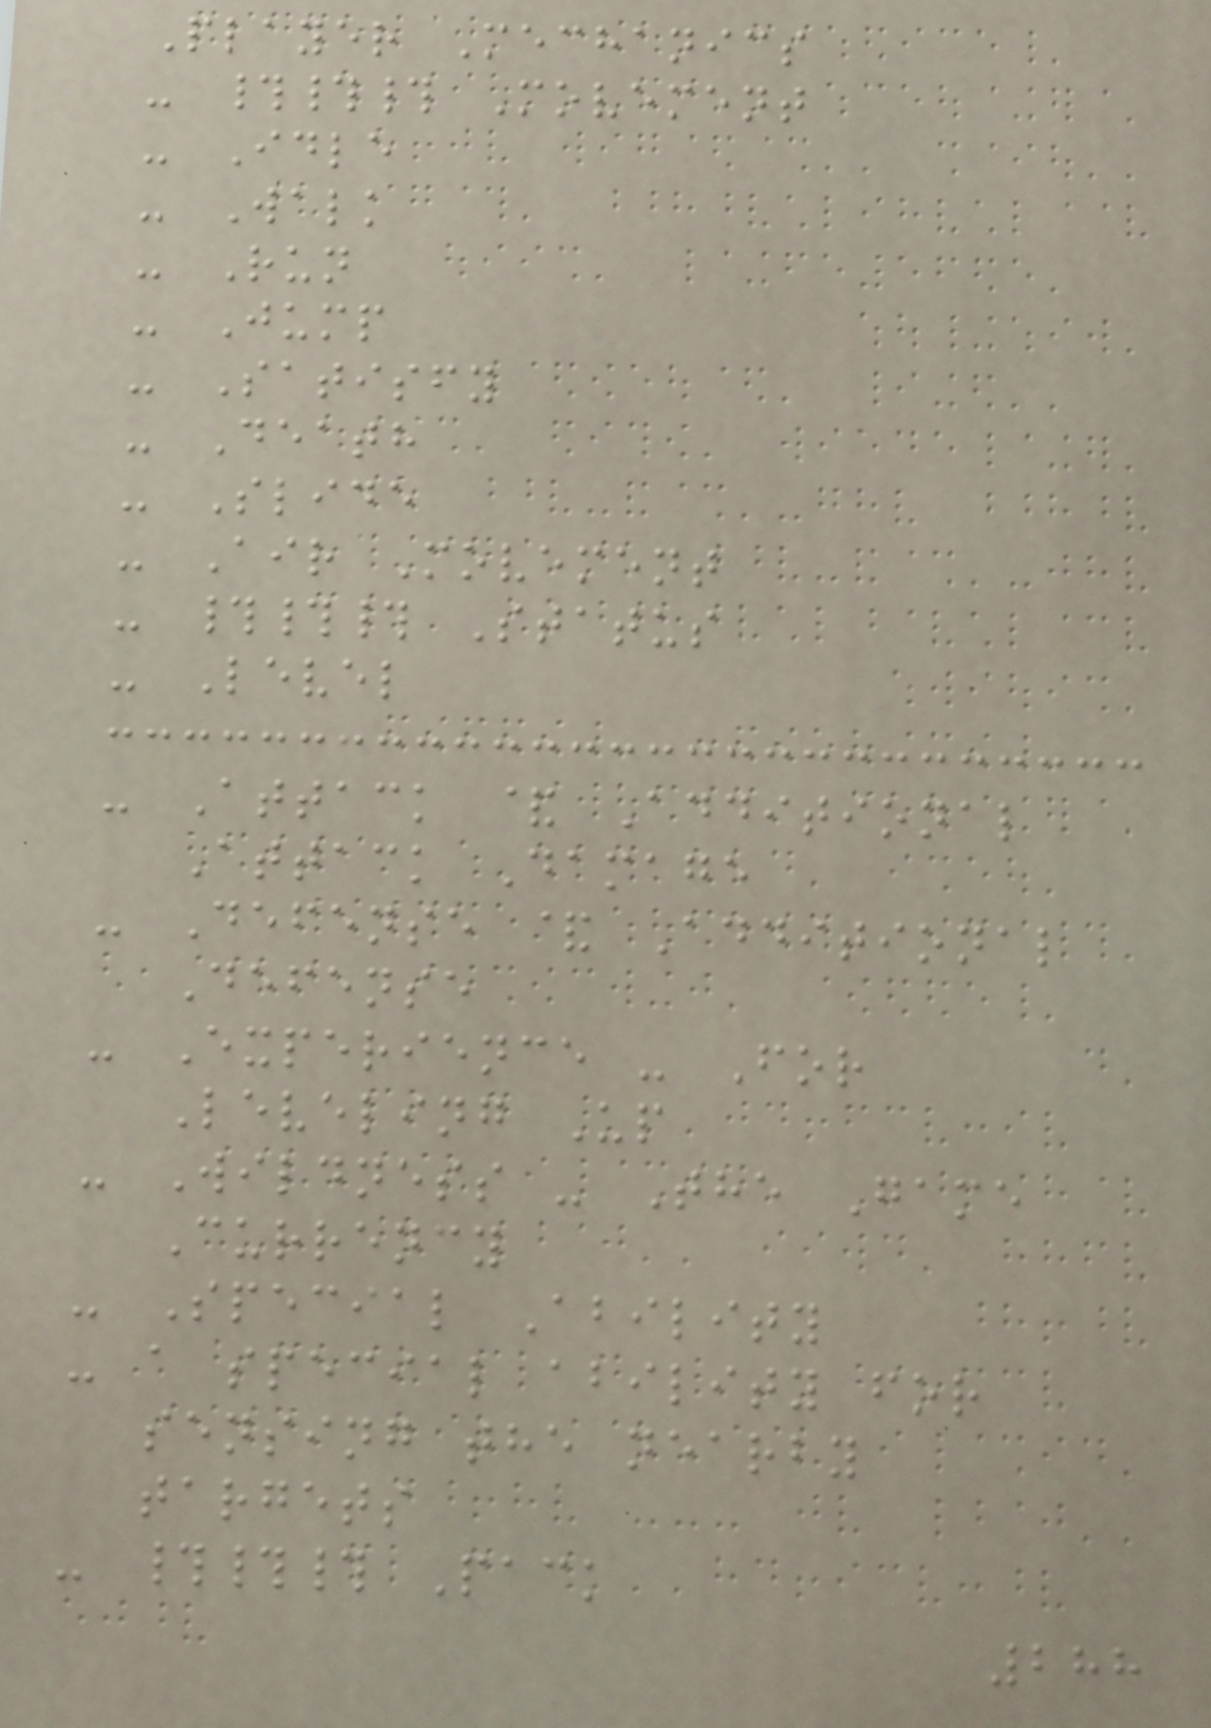Player Mechanics
- ### Movement
- Idle
- Walk
- Run
- Jump
- Satisfy
- Death
- Slide
- Air Movement
- ### Status
- Level
- Attack & Additional
Attack Damage
- Defense & Additional
Defense
- Experience - For
Leveling Up
- Wildness - The Game
Currency
- Special Ability
- a special ability for
sensing the nearby
targets
- ### Pack
288
